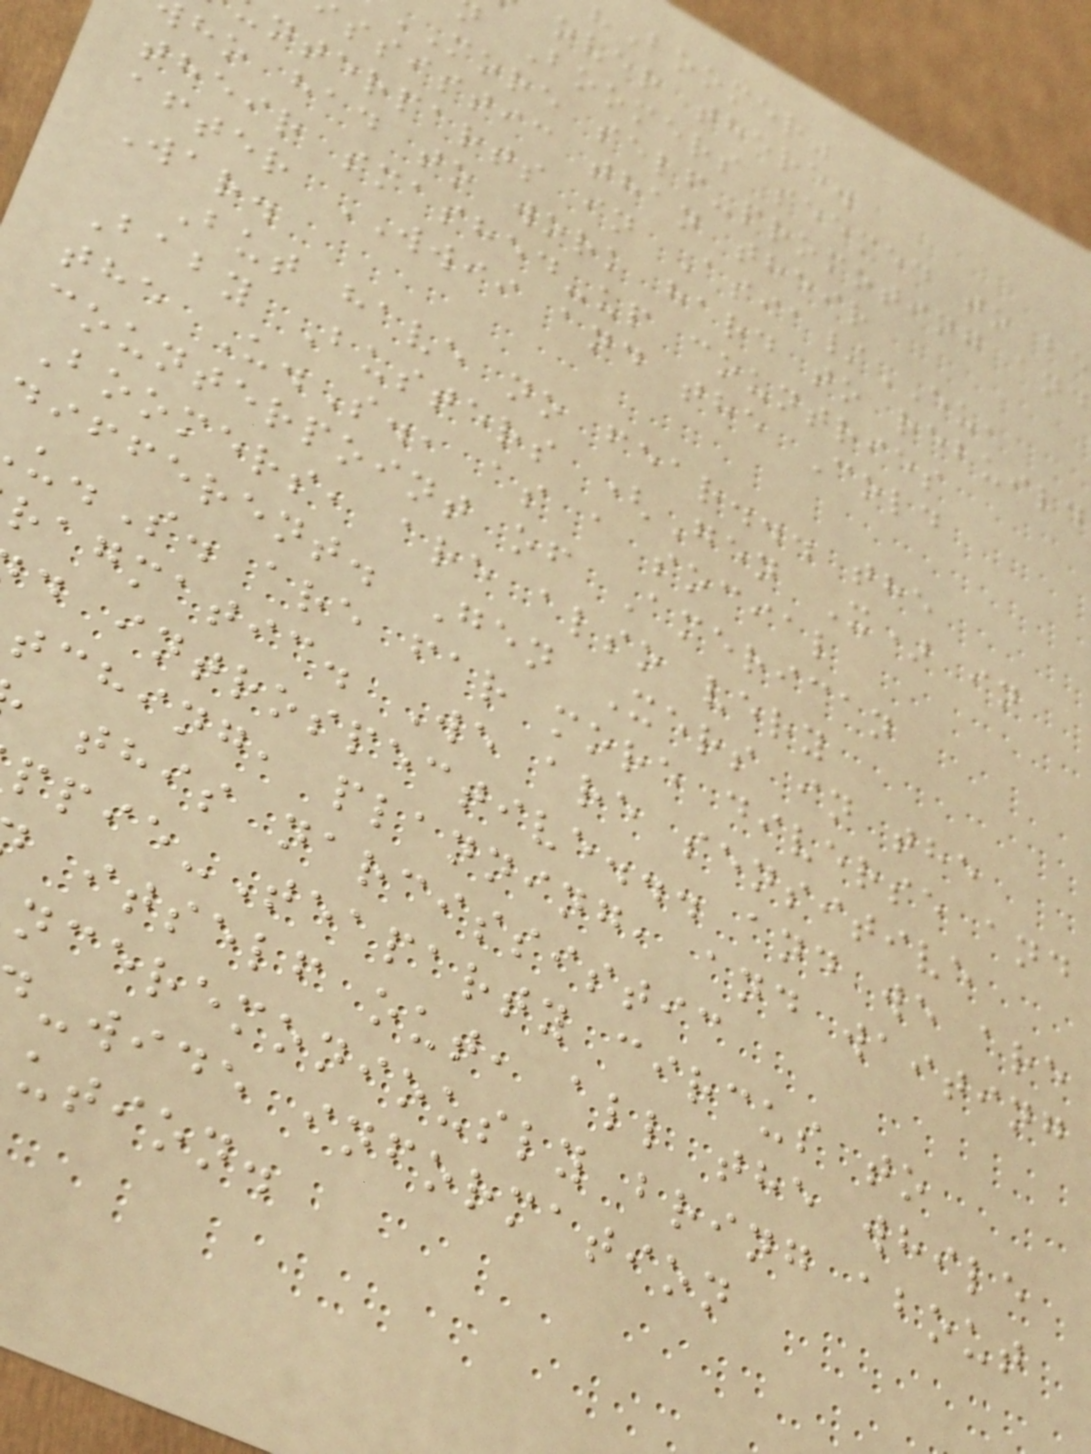Boomer"
over there.
Boomers seemed to be
more self-promoting and
ssistic than their
nterparts in Asia/EU,
ho had to work hard to rebuild
their smashed-up countries
after WWII and the Cold
War.
But have no fear... the
Baby Busters (Gen X) in
the U.S., as a social
counterpoint of American
Boomers, are also very
different. Gen Xers in the
.S. are far more diverse and
ragmatic. We are sensitive
d introspective... and we are
tching, planning, and waiting
this narcissistic
ppie-Teaparty circus to
itself out, all the while
nceremoniously bring about
-wide information
ution.
